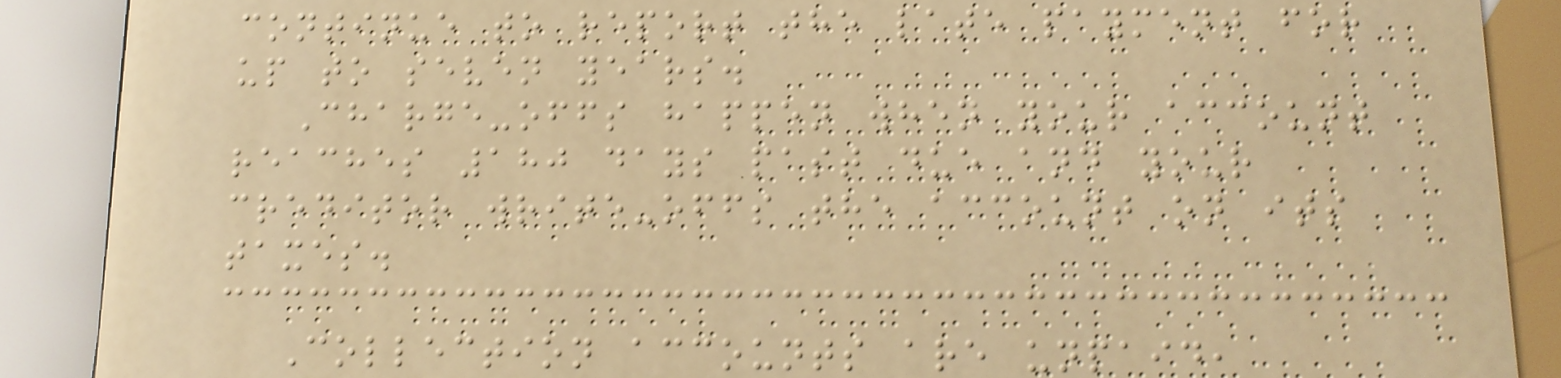continue to report the late payment for
up to seven years.
Charge-offs happen when your account
reaches 180 days past due and your
creditor write-offs the account on its
taxes.
Collection accounts are unpaid,
